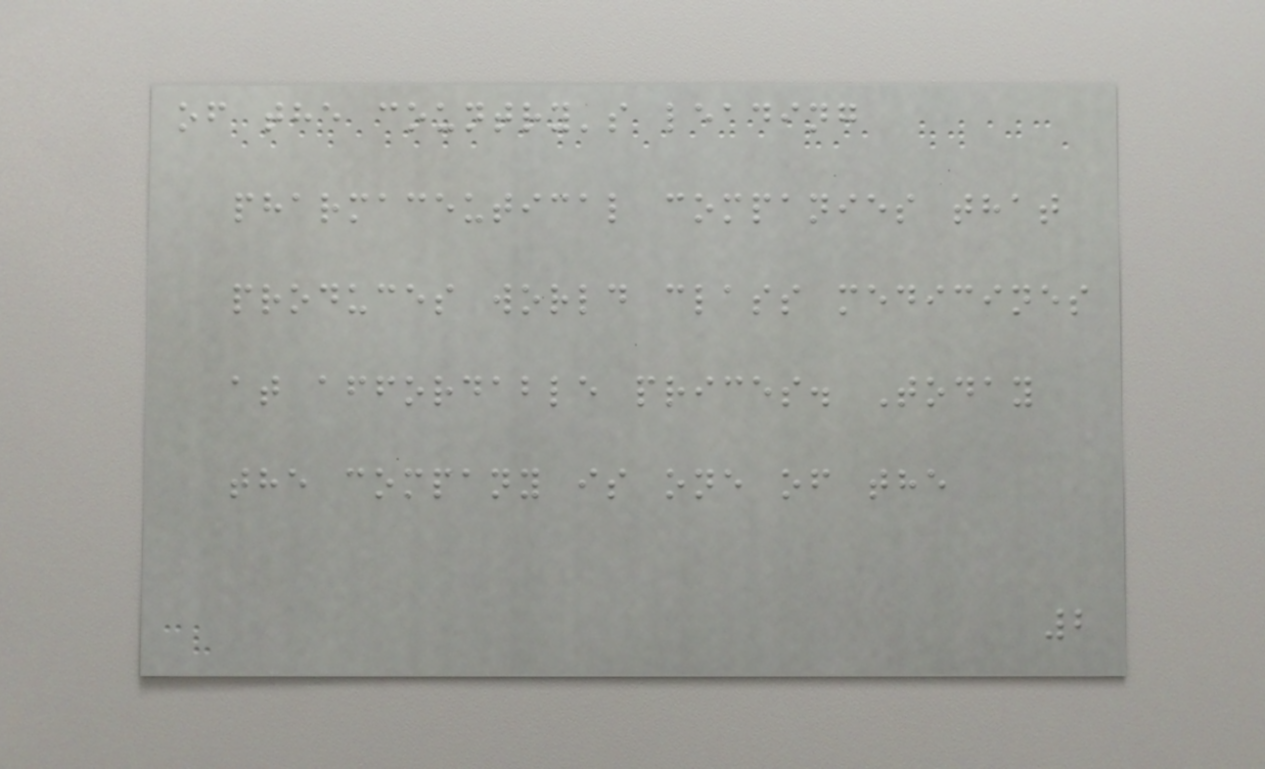of the country's leading
pharmaceutical companies that
produces world class medicines
at affordable prices. Today
the company is one of the
2
